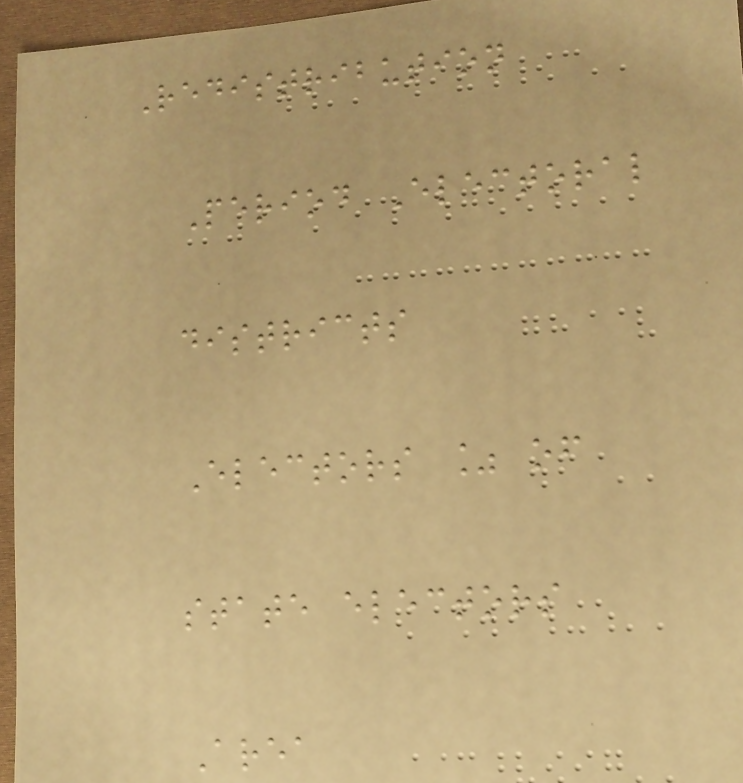Redistribution
Period Electoral
districts
Electors % of
state electors
Area
